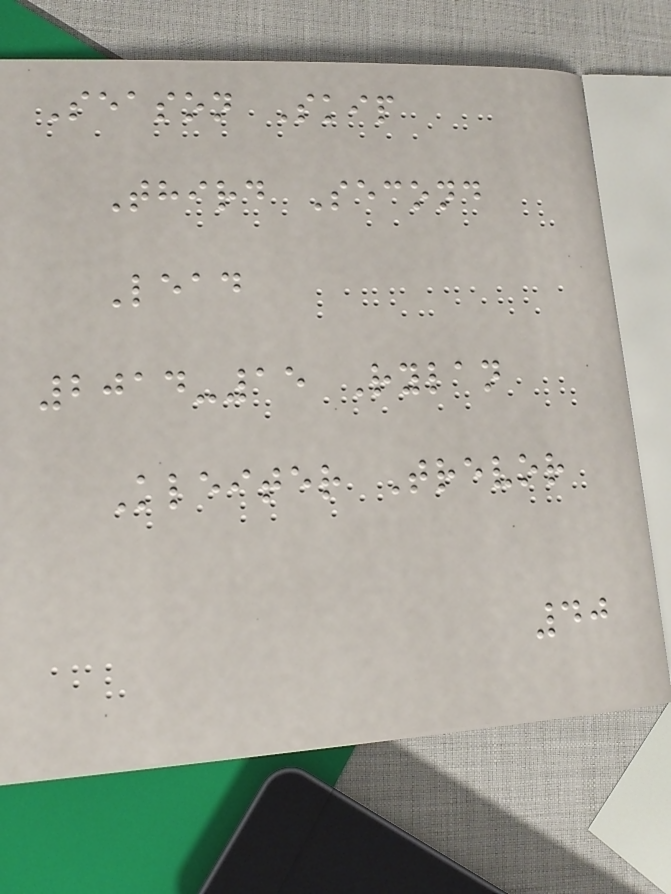Season Skip
Third Second
Lead
2014-15 Rylan
Kleiter Trevor
40
